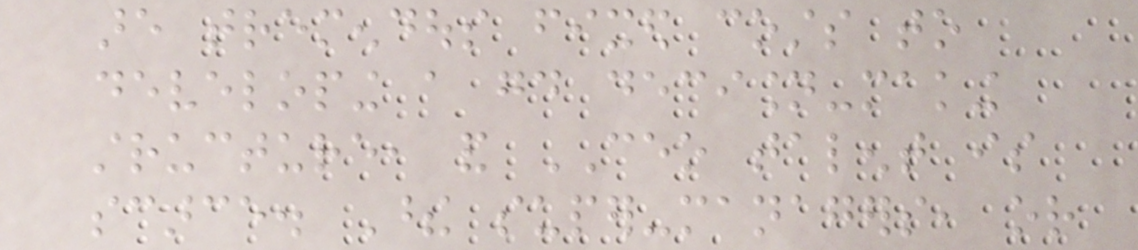are tremendous fixed costs to
developing a good decision-making
structure, and CEO talent is
scarce. These super-managers, or
